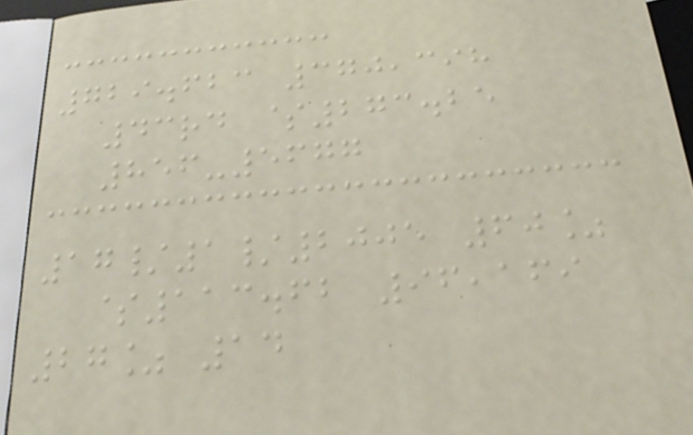729.623 370,398
43rd $273.25
856-5677
17/1/2005 60%
$113.62 96,169
27% 14
